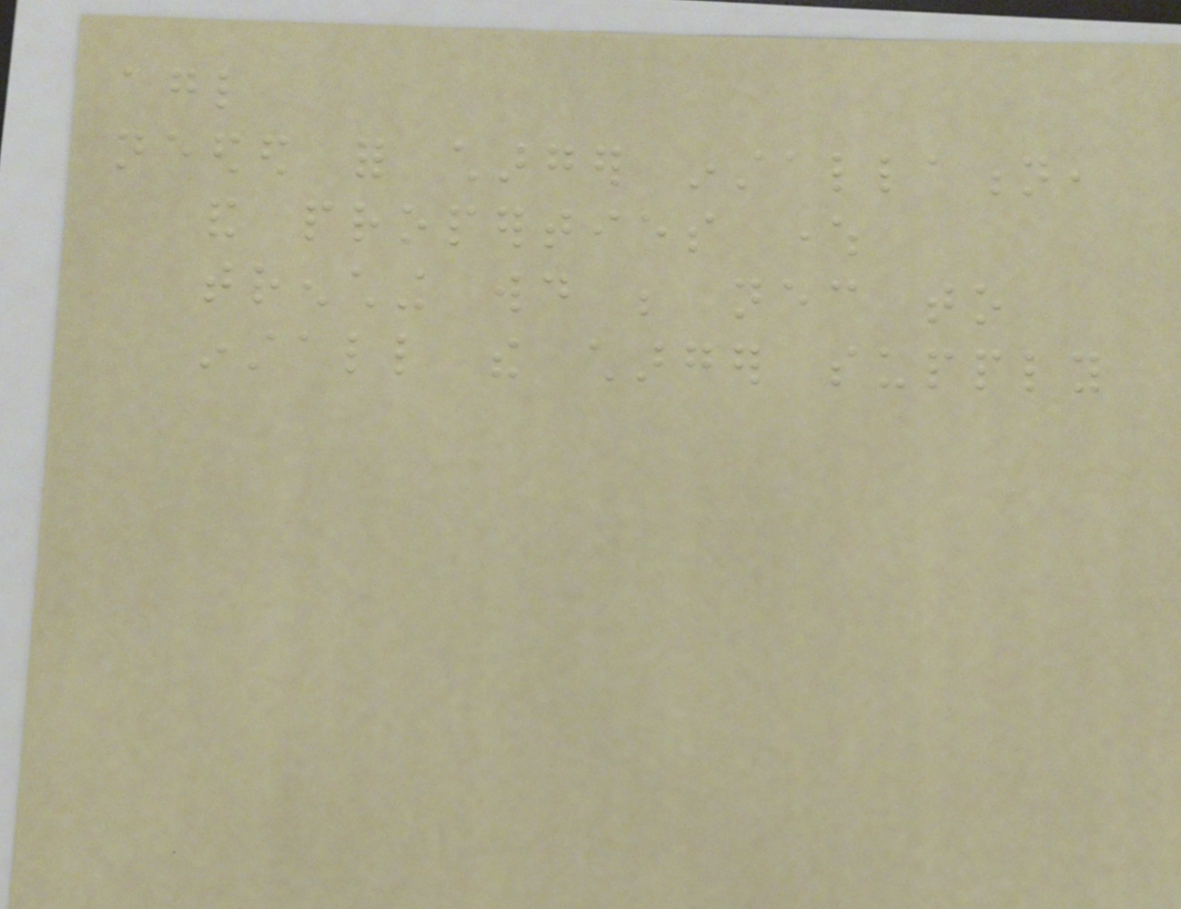agl
needed for charger installation,
and properties where
trenching would be necessary to
install the charger supply
